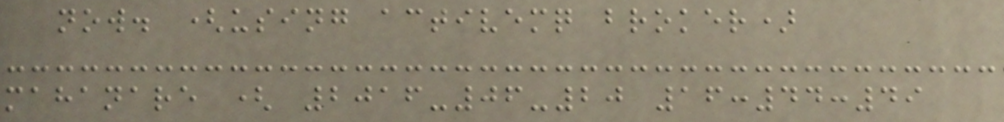now. (using activemq broker)
mahanare ( 2016-06-20 16:44:49
